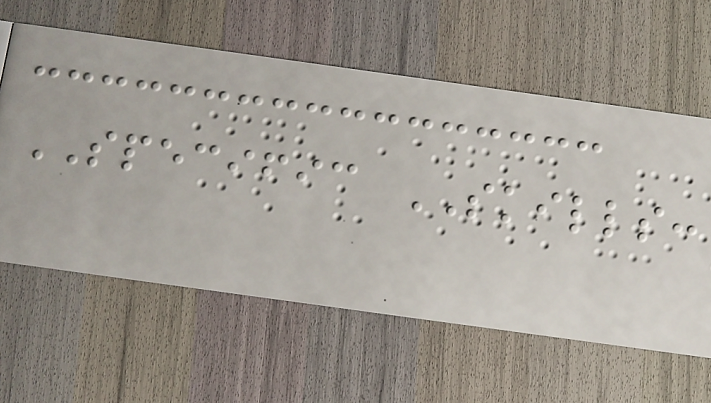SPECIFIC SKILLS:
